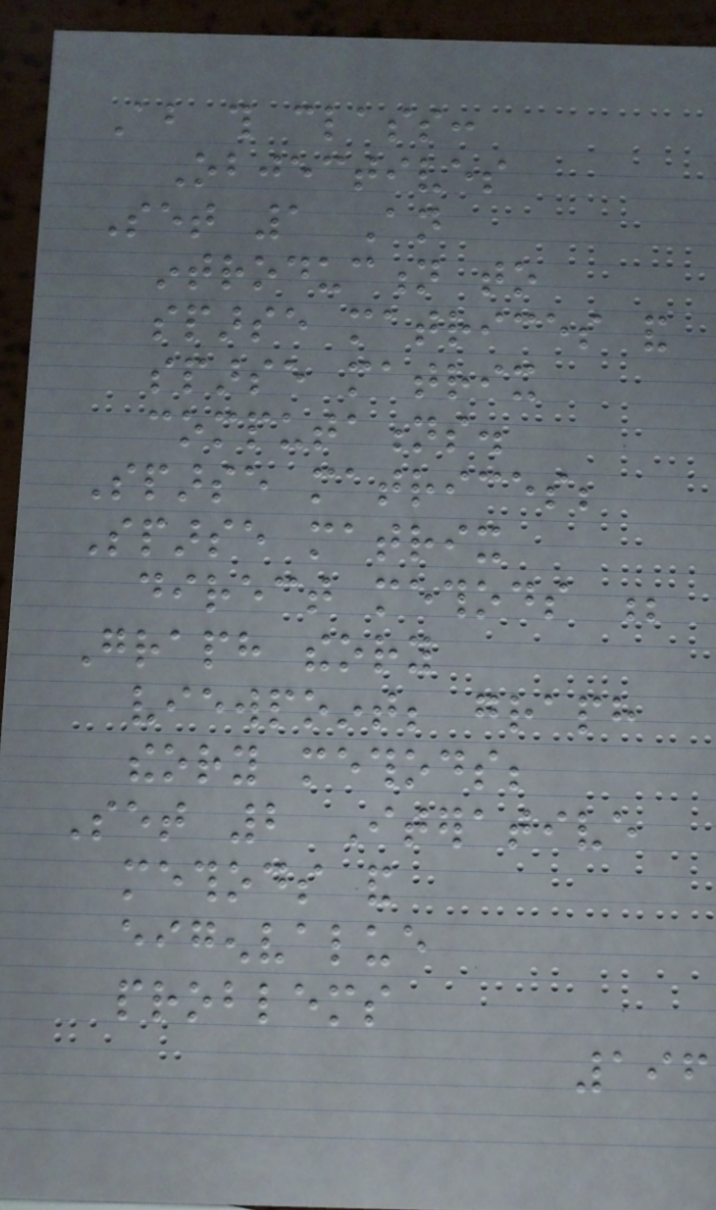About this class:
Objectives
Set 1 An
introduction to
sparse matrices and
sparse matrix
computations.
Sparse matrices;
Sparse matrix
direct methods ;
Graph theory
viewpoint; graph
theory methods;
Set 2 Iterative
methods and
eigenvalue
problems
196
